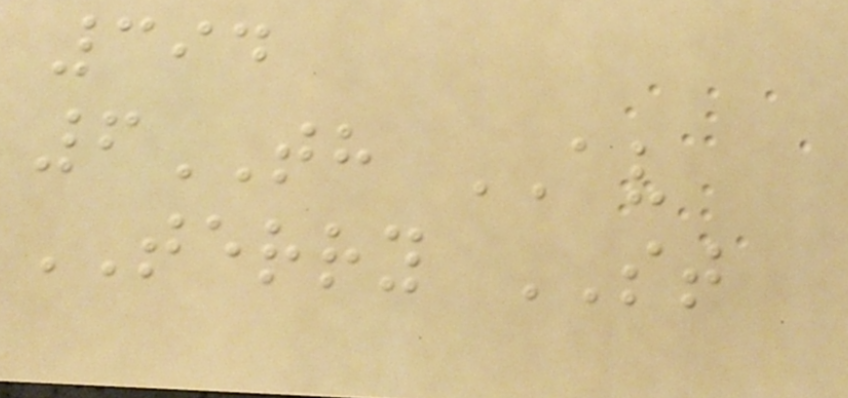394
6TH AV
TERRY ST
